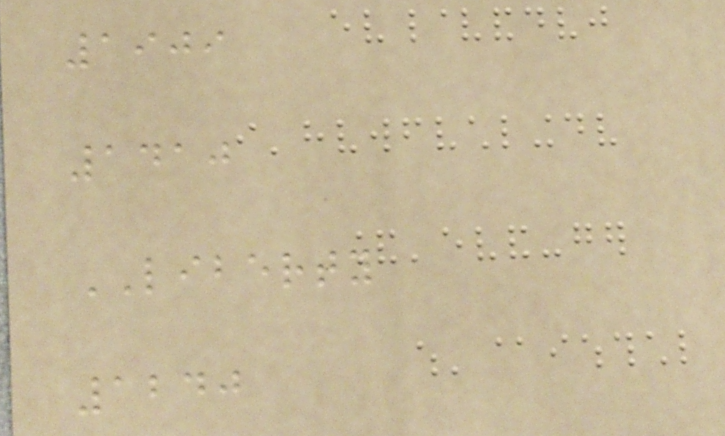1909
1410
LIBERTY
1240
